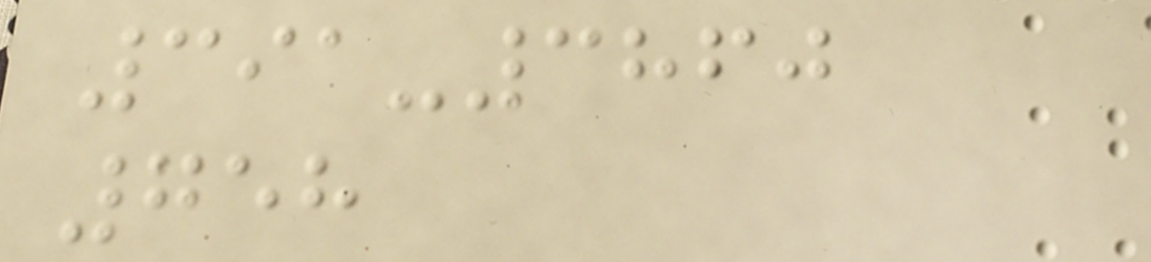391-3860
758
